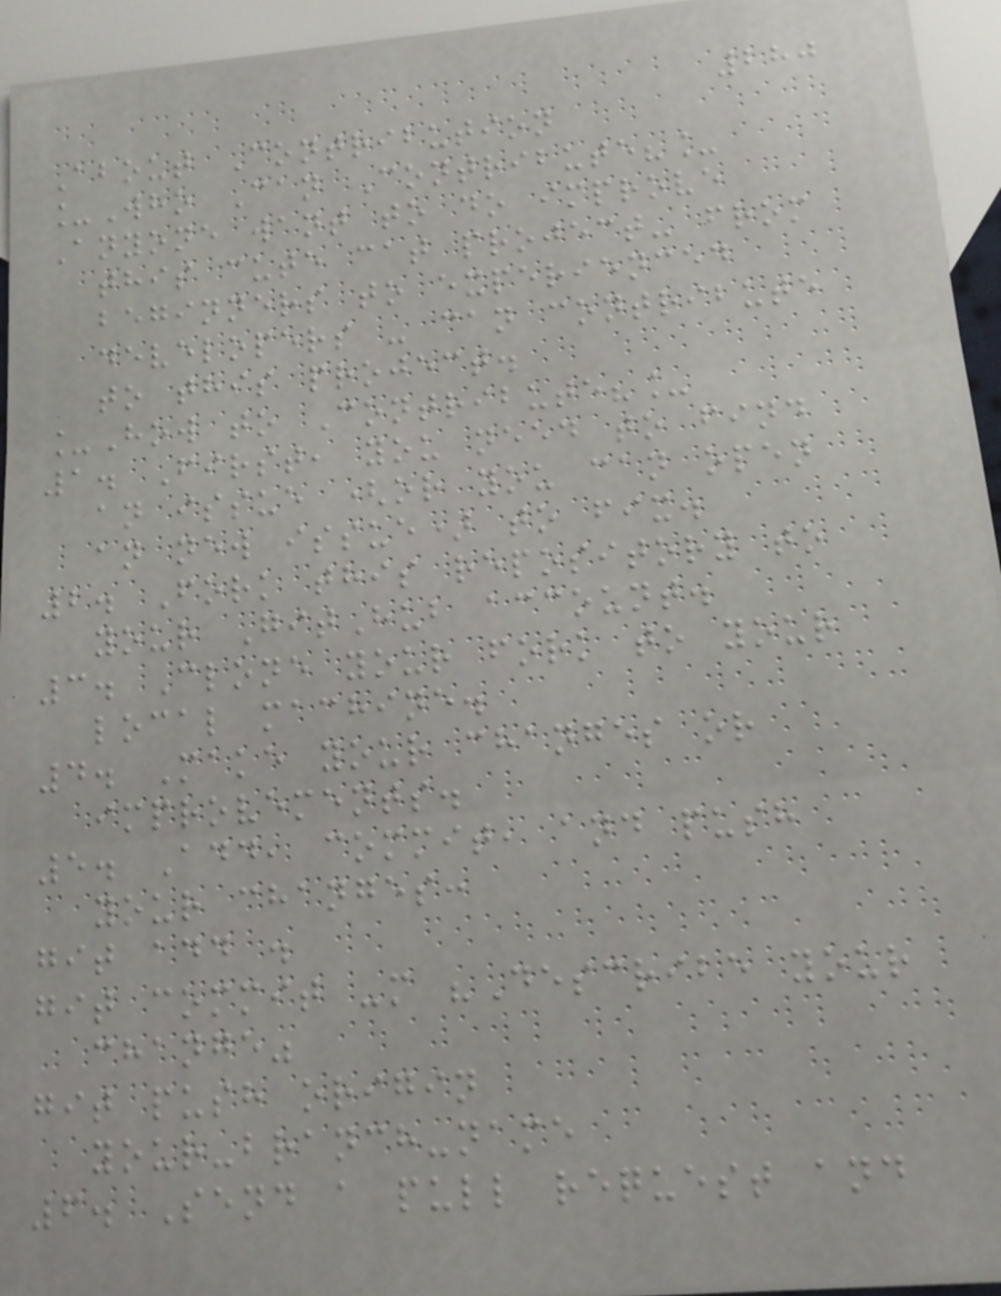280
About Contribution
_Who Can Contribute?_
Anyone want to do improve
this cute cat project- from
beginners to experienced
developers - can contribute
to this project.
_How to Contribute?_
1. First, you need to find
an issue (or you can open
an new issue) to fix.
2. Fork this repository to
your GitHub account.
3. Clone your fork to your
local machine.
4. Make your changes or
improvements.
5. Add, commit, and push
your changes:
git add .
git commit -m "Describe your
change"
git push origin
your-branch-name
6. Send a pull request and
